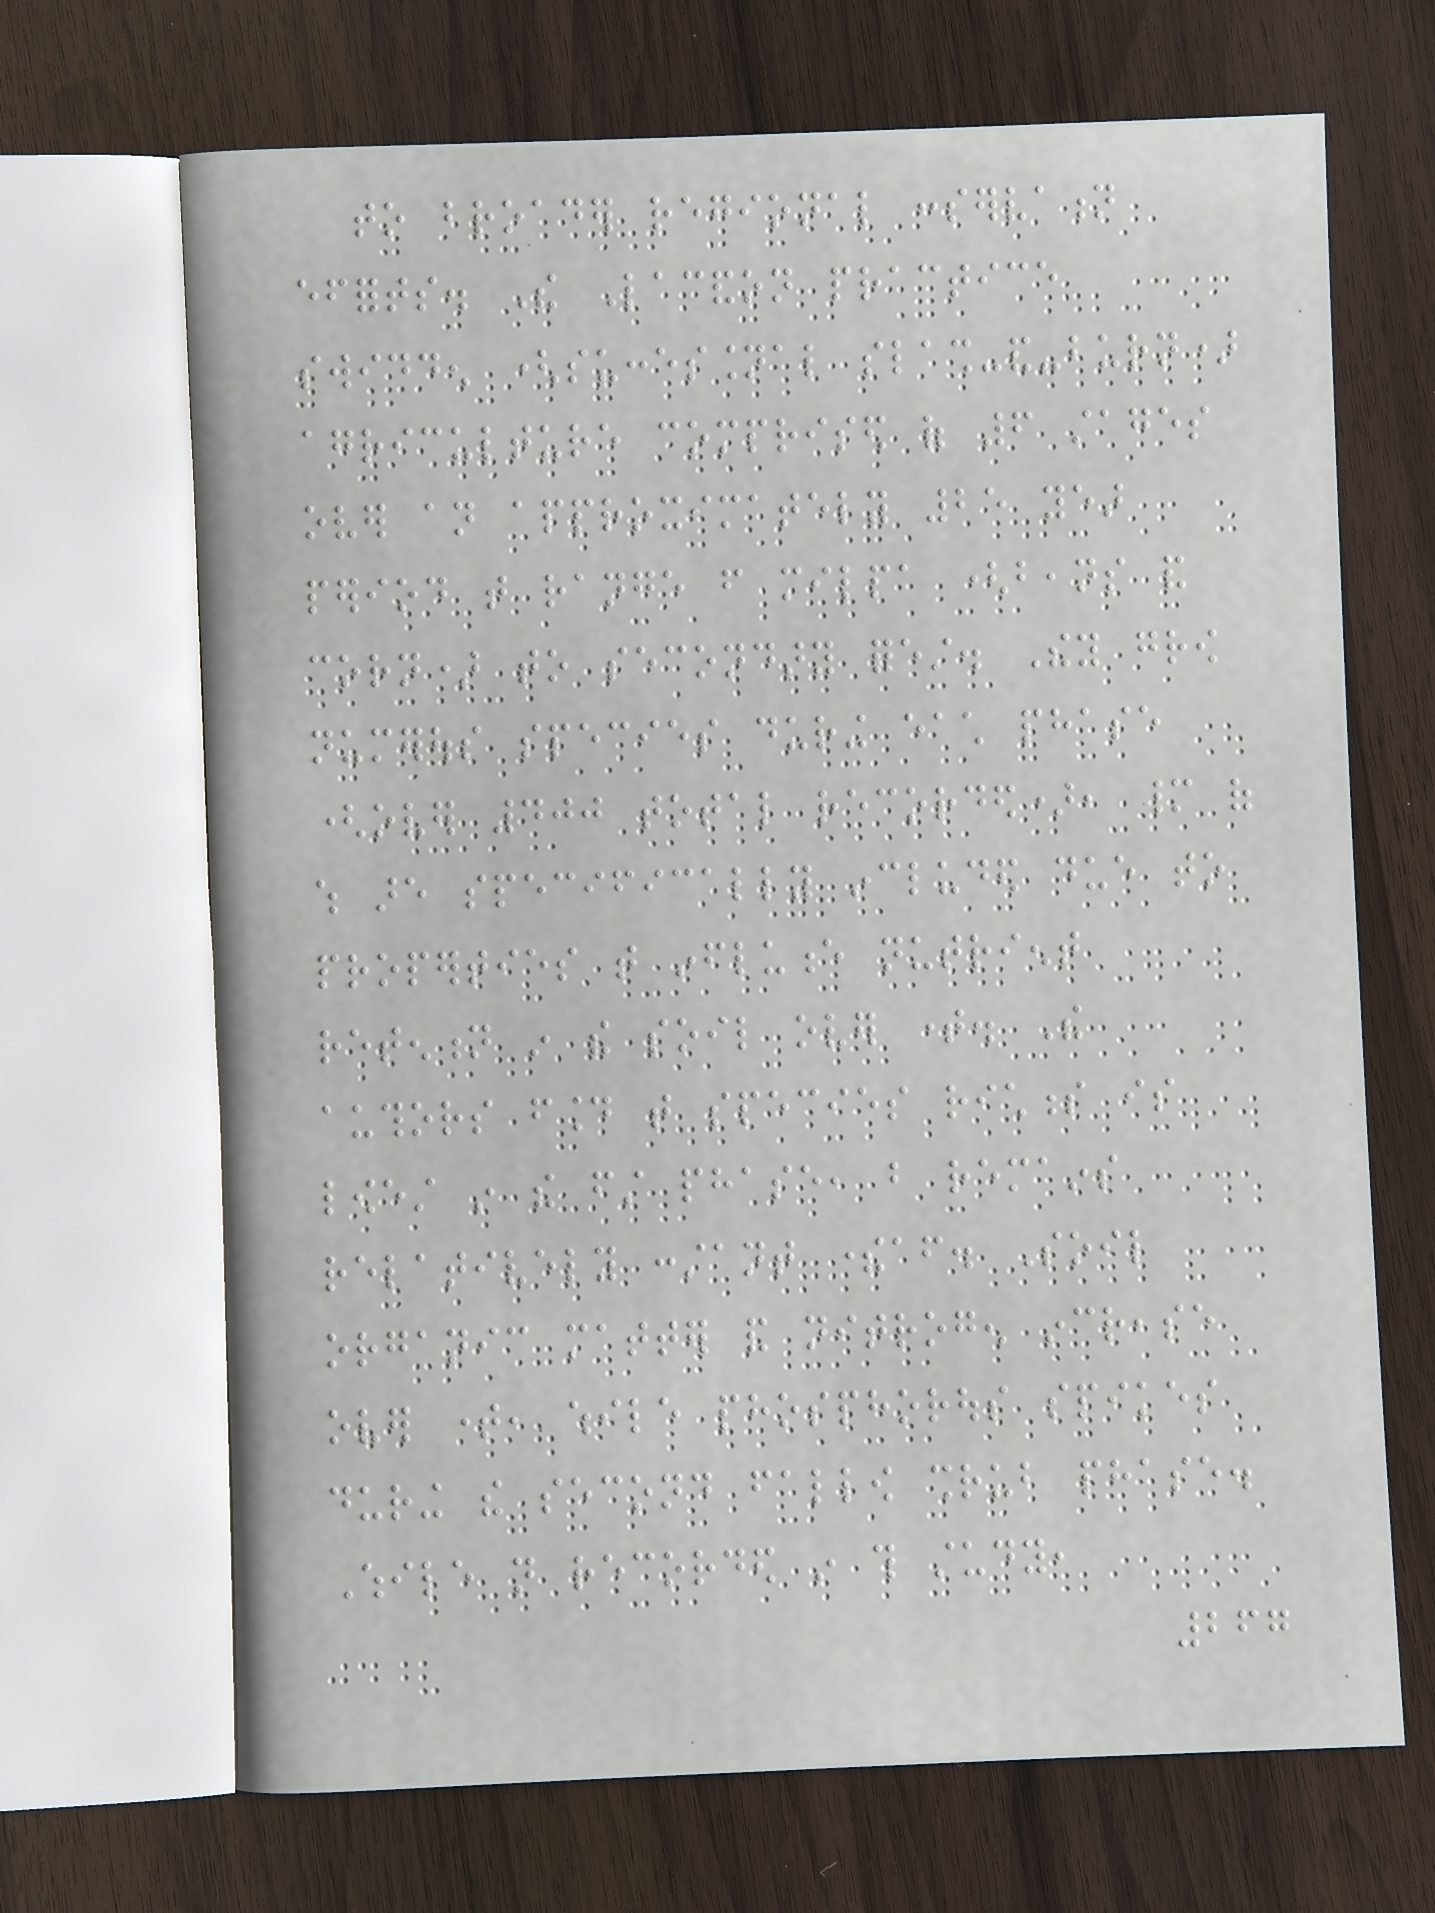to broader regional conservation
efforts. The Lacandon practice
swidden (successional slash-and-burn)
agriculture comprised of 6 stages
over an approximately 25 year
period that range from milpa (beans and
corn) to secondary forest. They grow
numerous species during each phase
(over 400 total recorded), many of
which are specifically included due to
properties that influence nutrient
retention in the soil over time. The
authors found that species richness is
lowest in the first phase, but remains
relatively constant thereafter. Soil
organic matter and nitrogen increase
over time, while phosphorous spikes
during the second fallow shrub phase.
While not recorded in this study,
267
